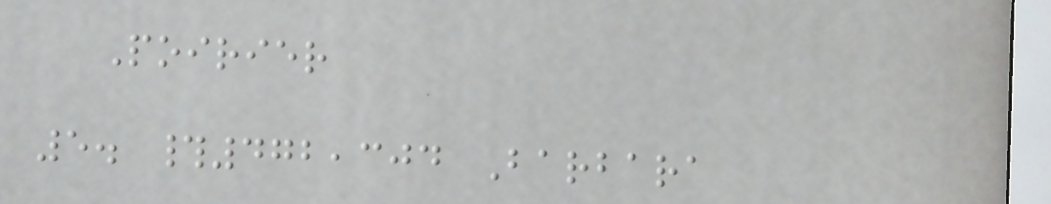Poirier
5. #472,304 Barbara
